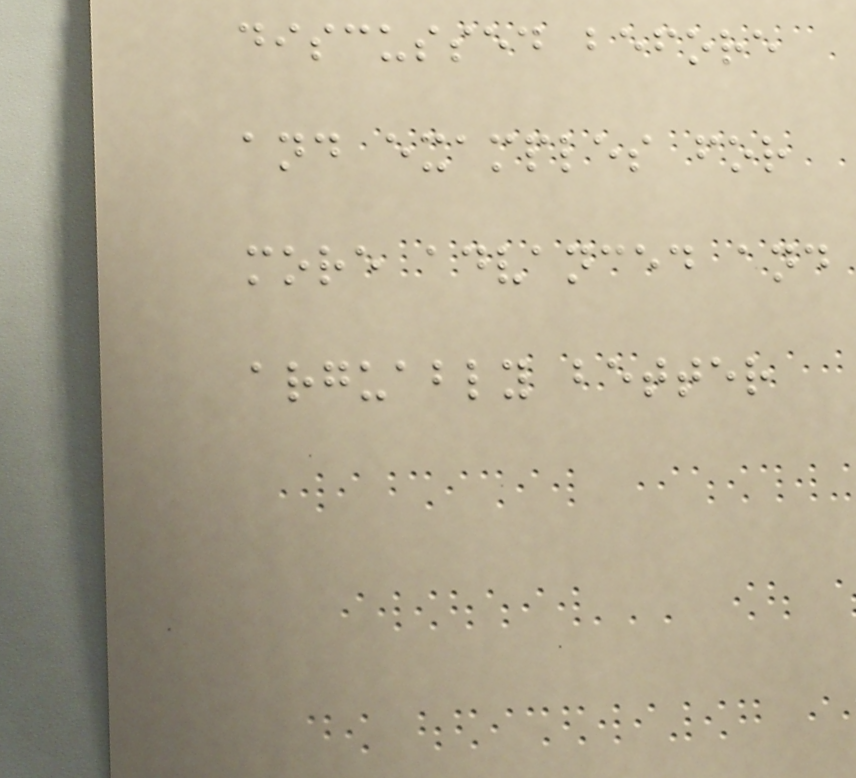discussed before
and examples for
more advanced and
arguably better
